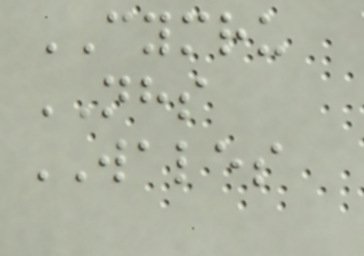CYMRU
NHS
WALES
